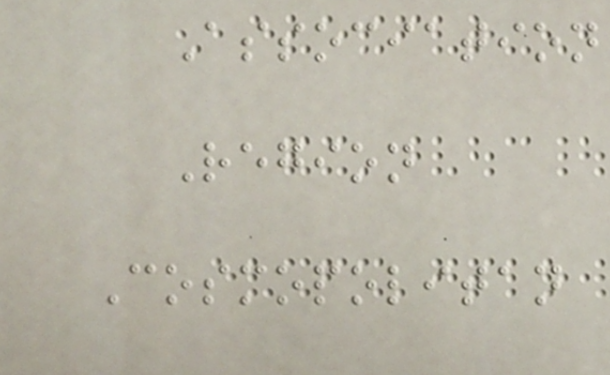Association
Region
Cosmopolitan
